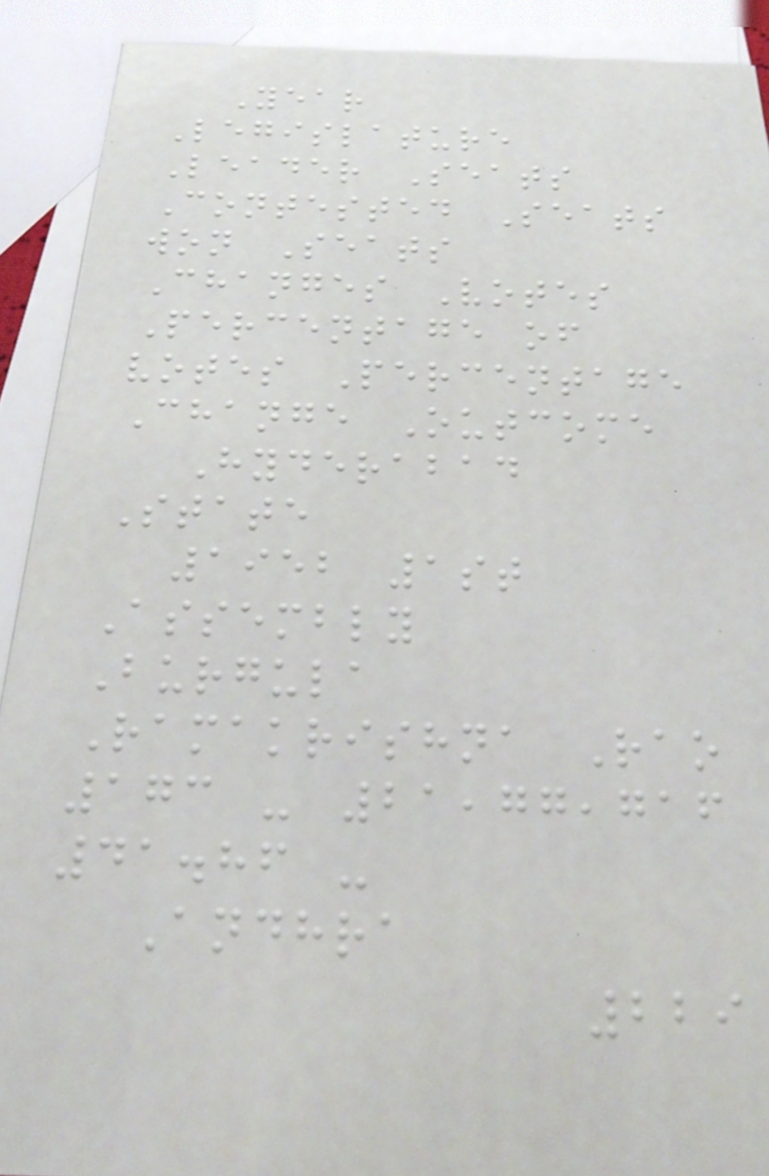Year
Legislature
Leader Seats
Contested Seats
won Seats
Changes Votes
Percentage of
votes Percentage
Change Outcome
Hyderabad
State
1952 1st
Assembly
Burgula
Ramakrishna Rao
173 - 21,77,716
41.86 -
Andhra
229
